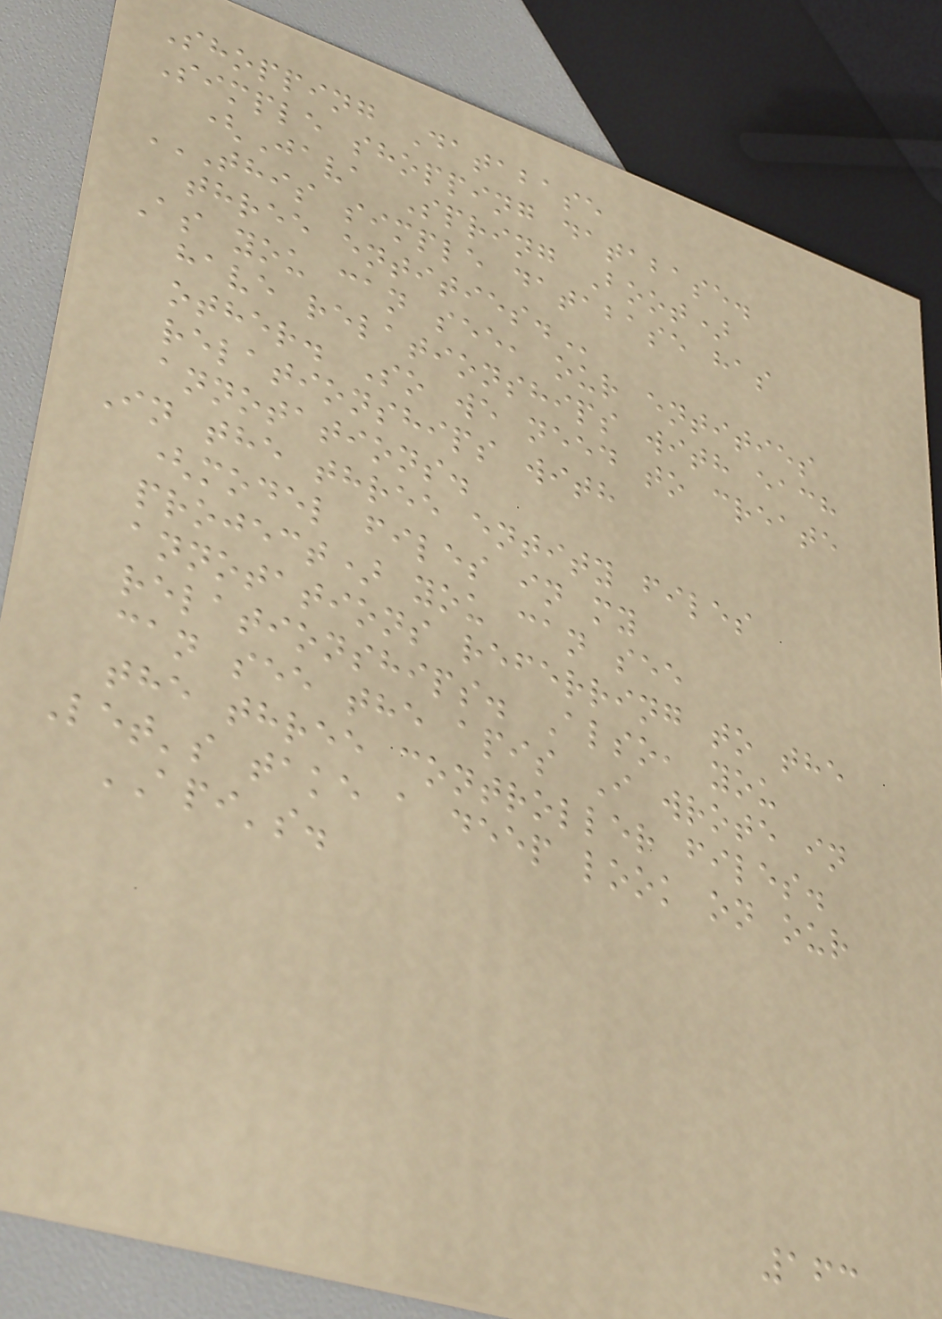Shopping Database
Simple shopping database.
(Java Spring Boot)
THIS SIMPLE DATABASE HAS
THREE ENTITIES.
As you can see, our entities
have relationships with each
other. So we need to create
relationships with
annotations.
In the three entity files
(model files in my
project) you can see
annotations referring to the
relationships. Also, you
can see the apis I wrote in
the three controller files.
Let's take a deep look on our
API's.
163
